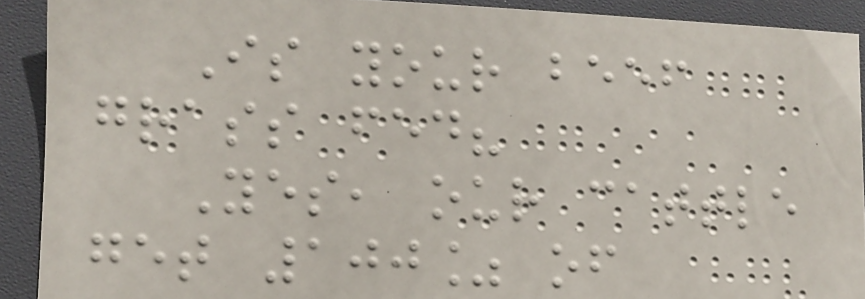Is your beef
grass fed?
Yes, our cattle
get 100% of
